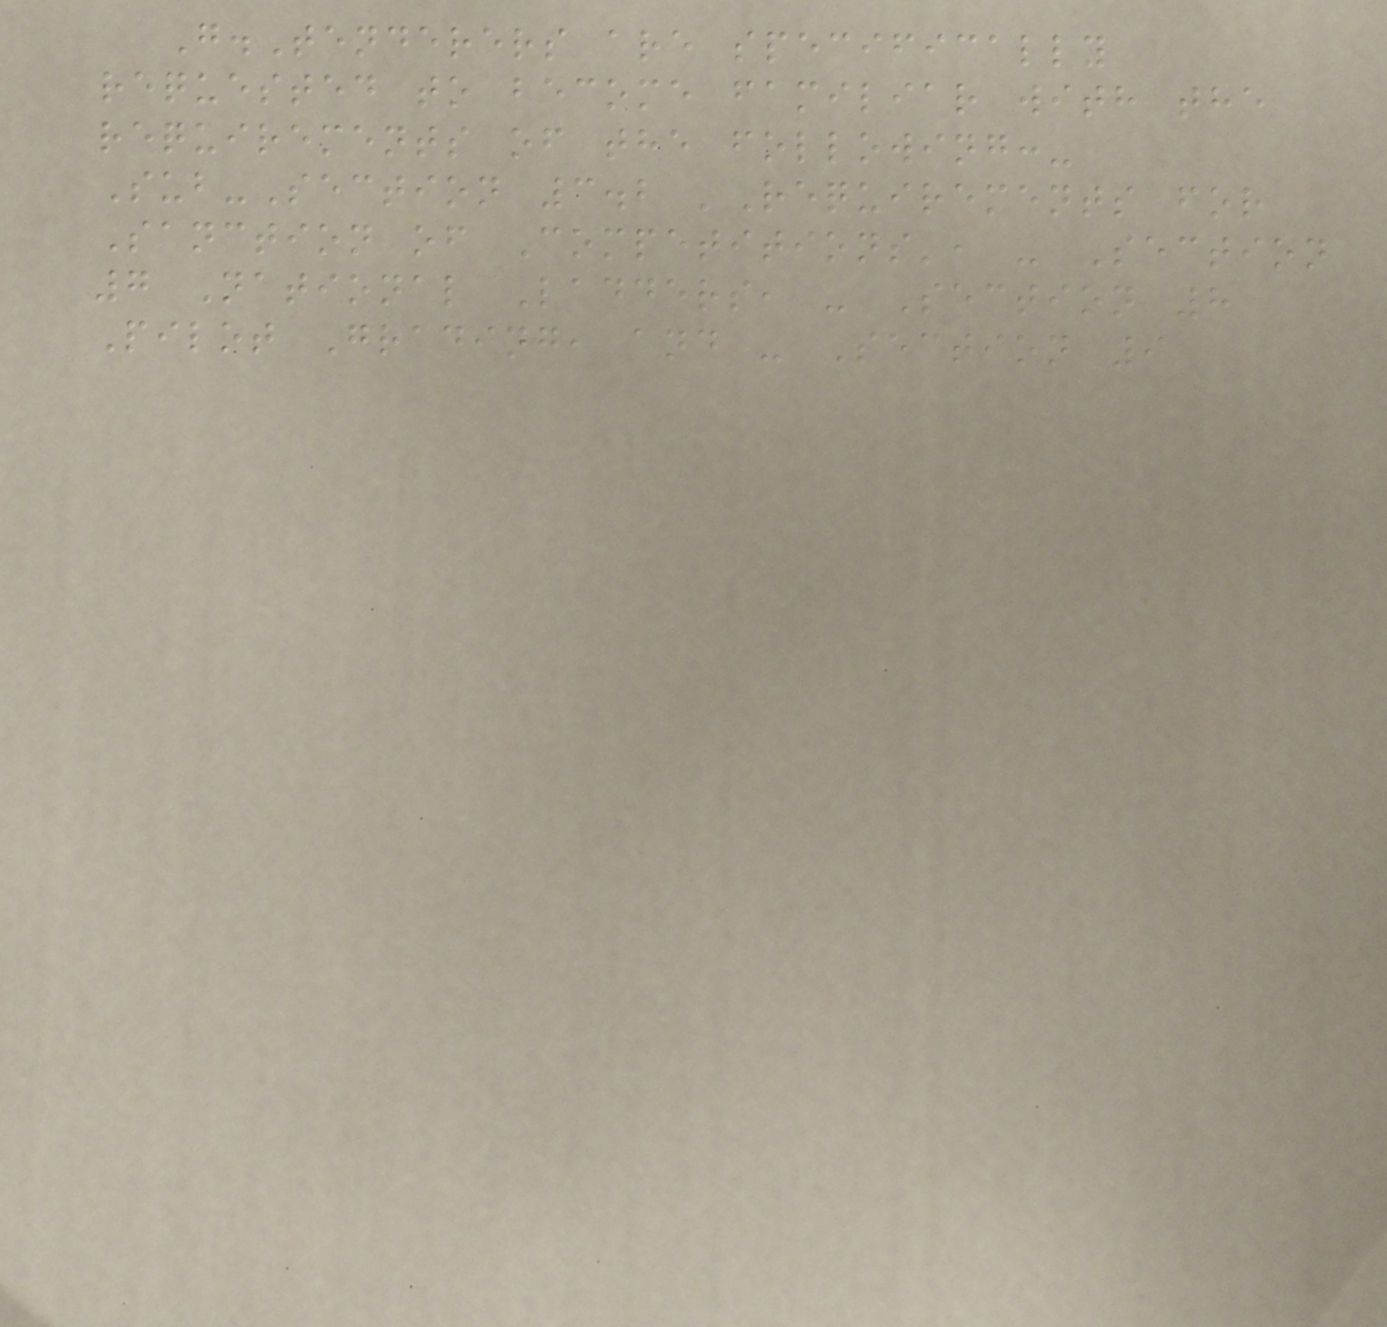G.Tenderers are specifically
requested to become familiar with the
requirements of the following:-
Sub-Section 3.2 'Requirements for
Sanction of Competitions', - Section
7 National Ladders, - Section 8
Pilot Grading, and - Section 9
